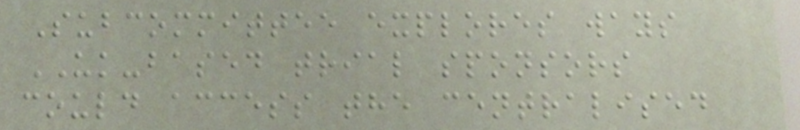Subcommittee explores ways
UK-based trial sponsors
could access the centralised
